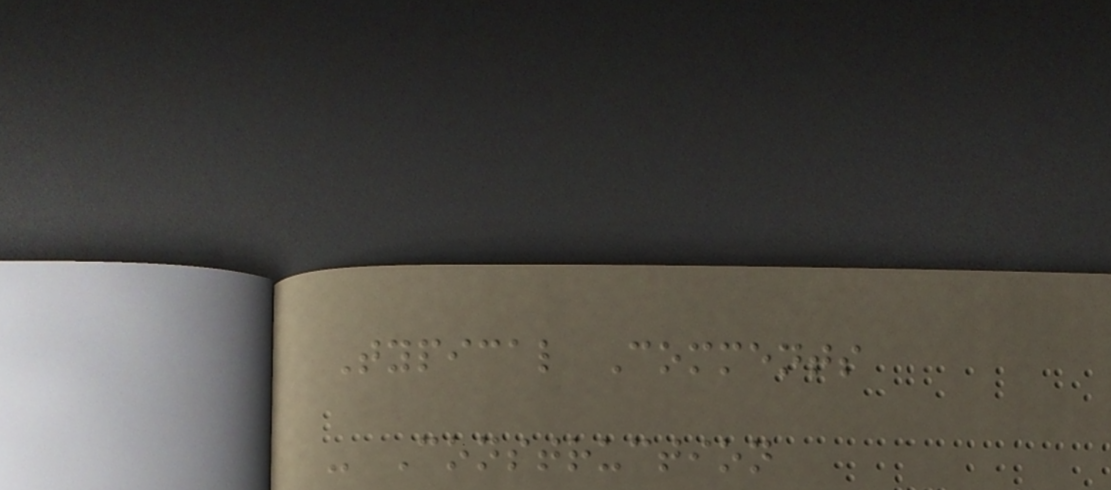Typical Comments
- Construction
